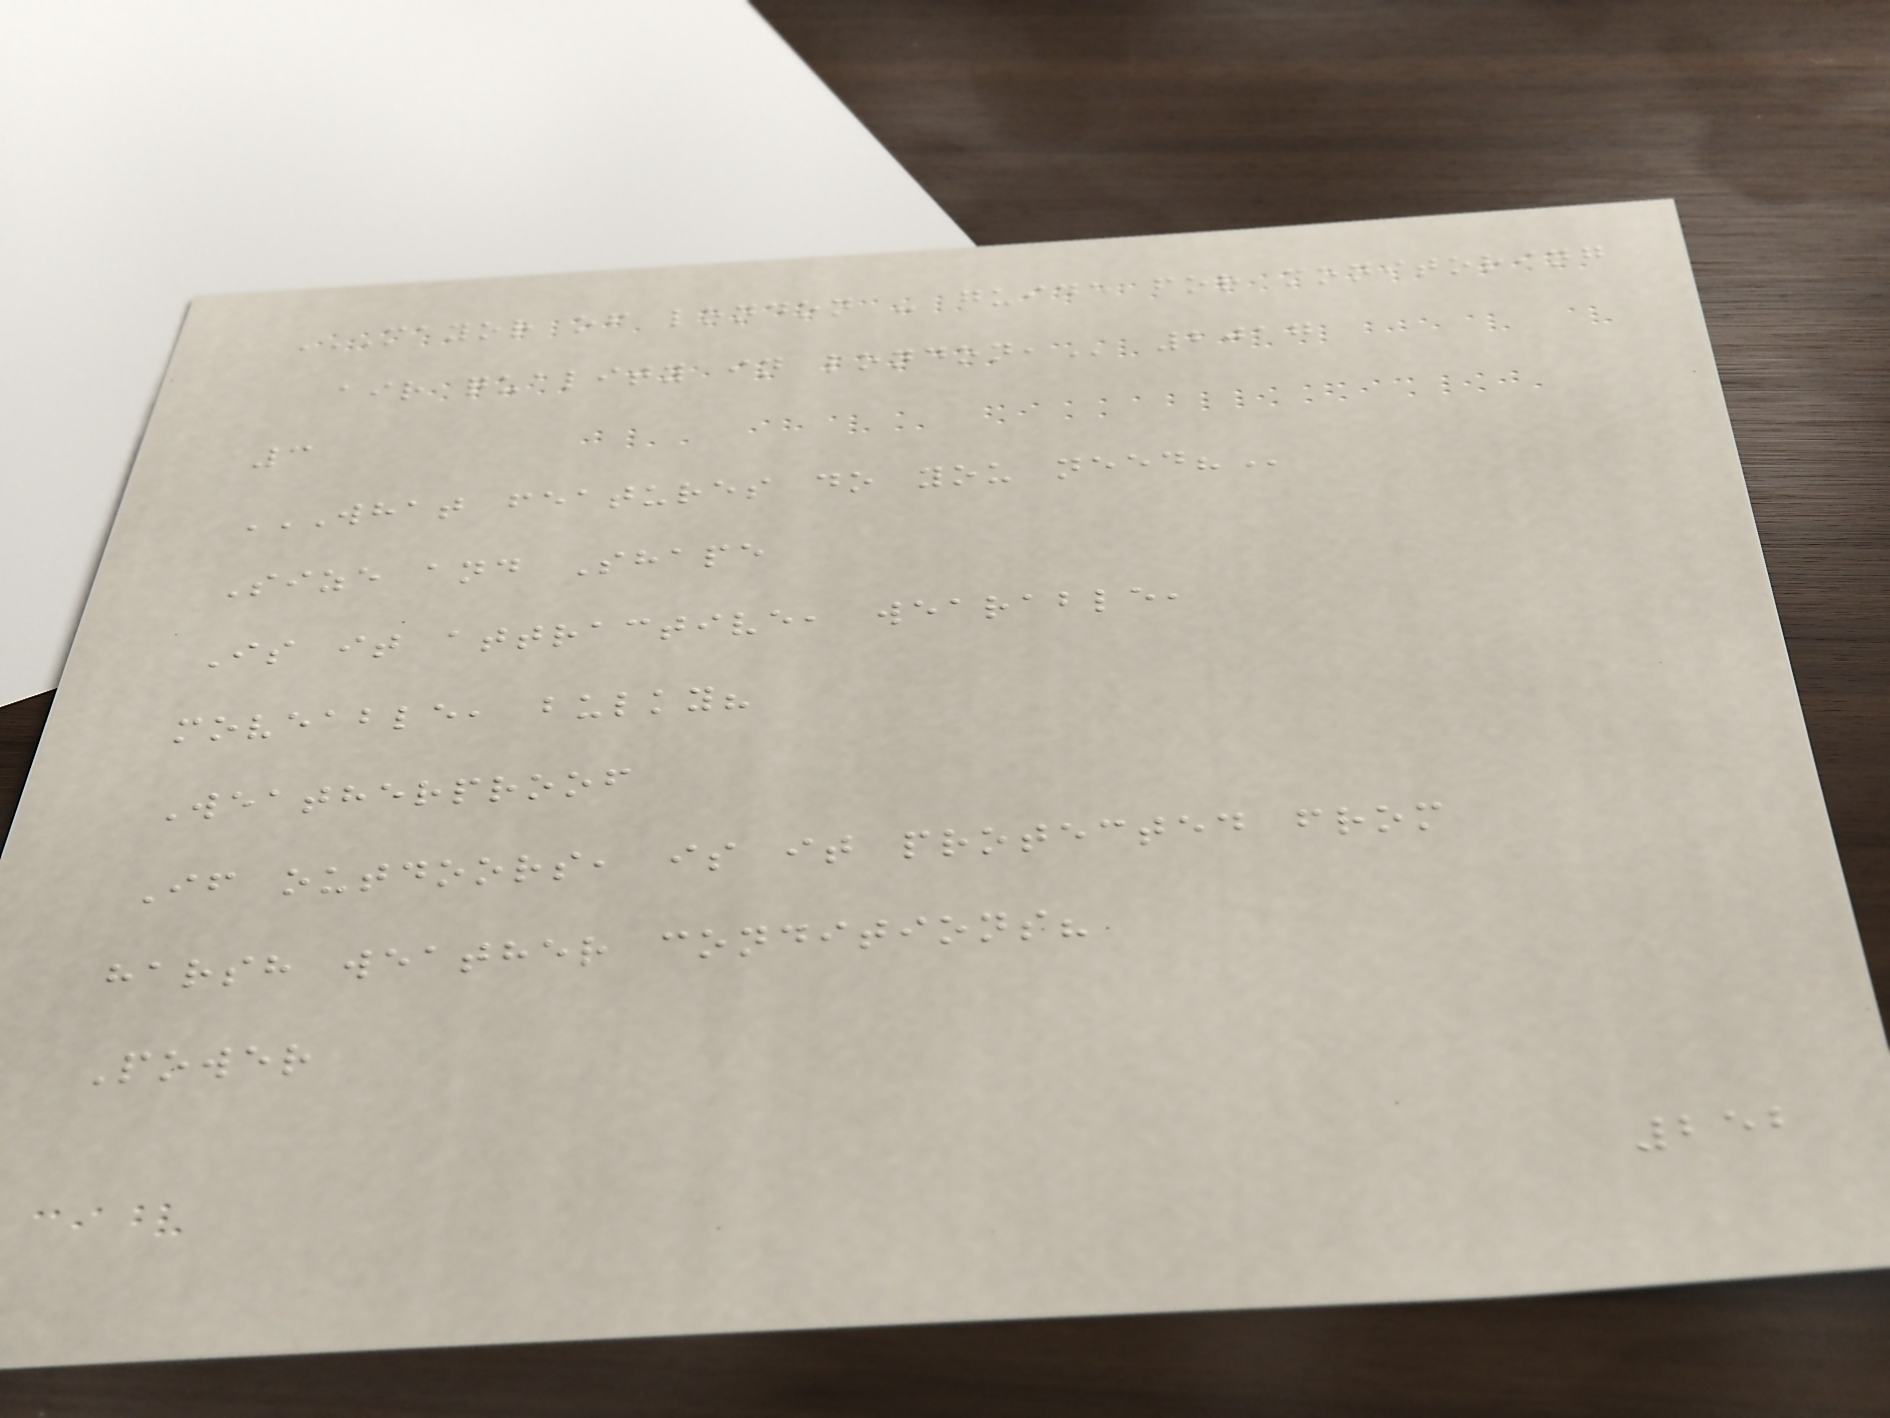MAYOR OF LONDON - GUIDE FOR MONITORING
AIR QUALITY IN LONDON, 2017
3
WHAT FEATURES DO YOU NEED?
Size and Shape
Is it attractive, wearable,
moveable, bulky?
Weatherproof
If outdoors, is it protected from
harsh weather conditions?
Power
252
